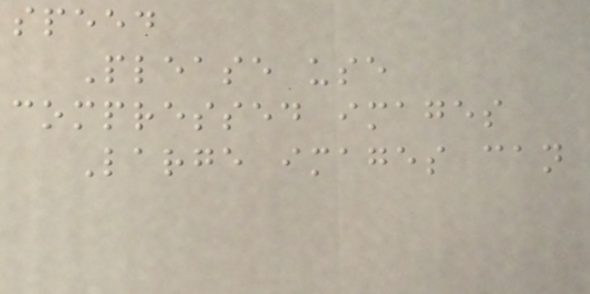speed
Please use
compressed images
Large images can
